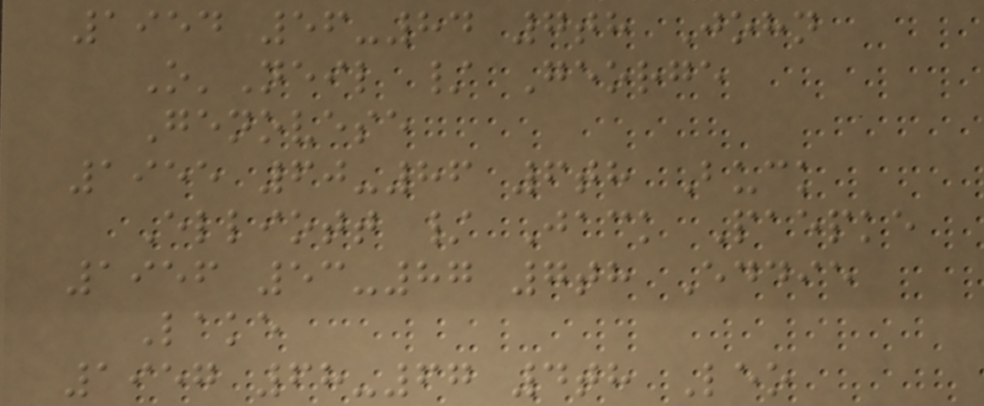1954 56-84 7th John
O'Neil / George
Genovese
1955 60-86 6th Buck
Elliott / Jack Paepke
1956 53-87 7th Eddie
Lake
1957 68-67 4th Leo
